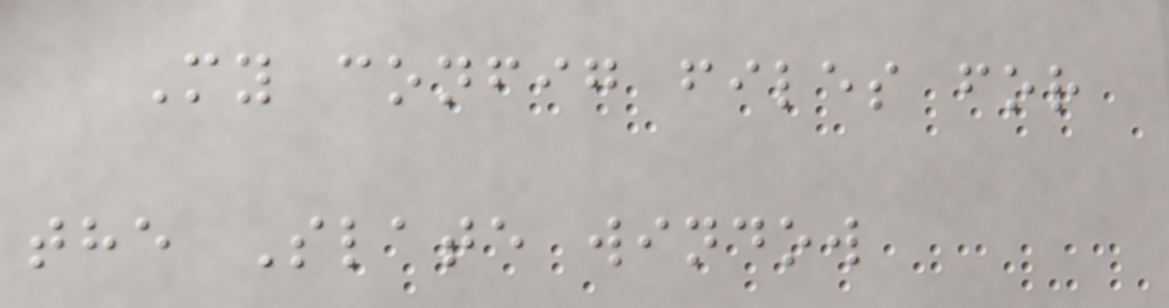My config files for
the Slate window
